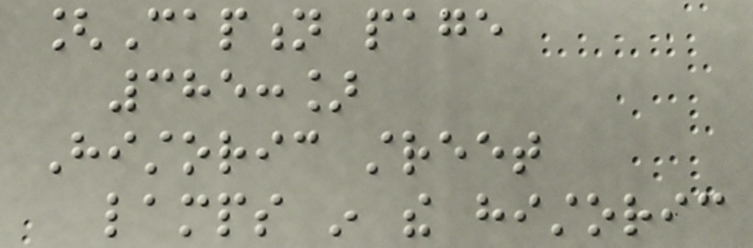[Caption page
385:]
Historic street
lamps in the historic
